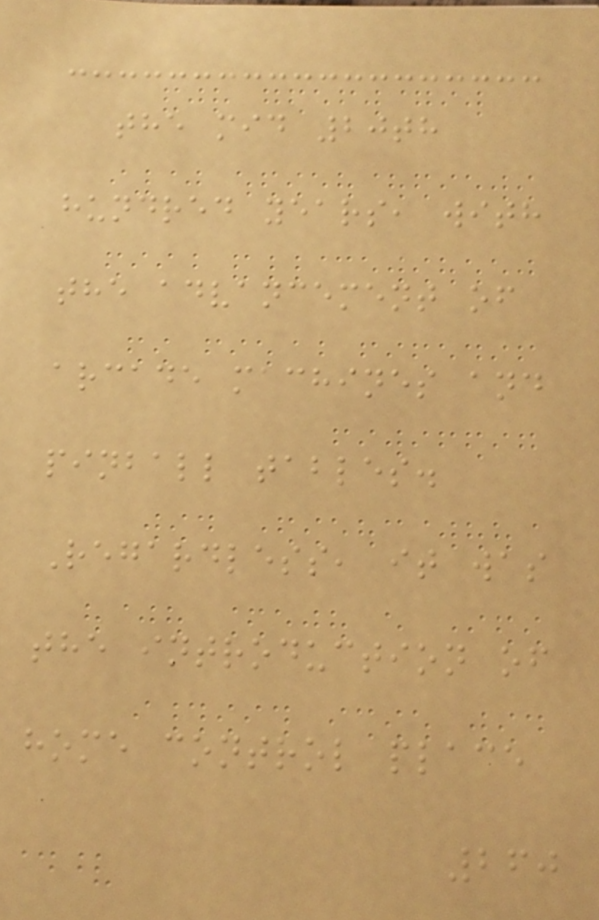the mid 20th
hundred years, with
the advancement of
arcade machines and
pinball tables.
Regardless, it was
the introduction of
home control place
260
